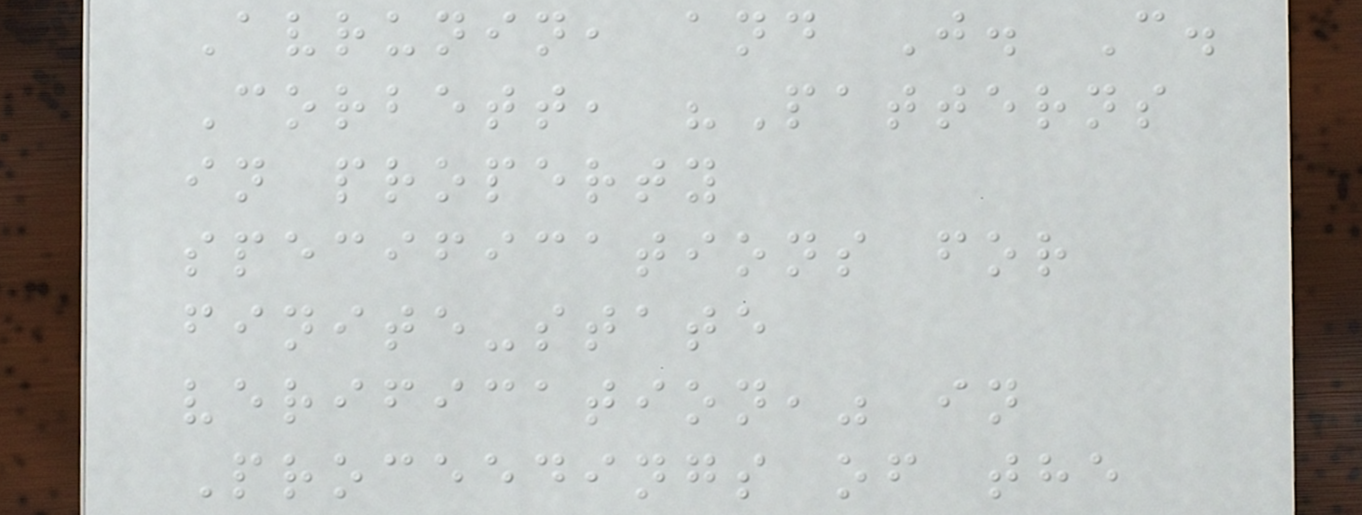Avrunin, and J. C.
Corbett, "Patterns
in property
specifications for
finite-state
verification," in
Proceedings of the
